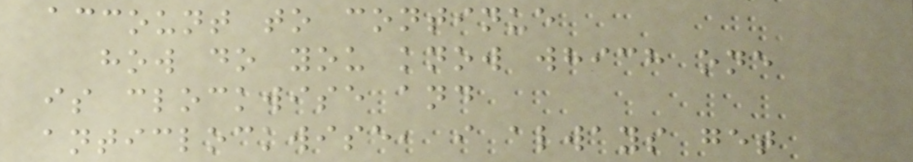account to continue
how do you know which one
is clockwise and
anticlockwise, i always get
